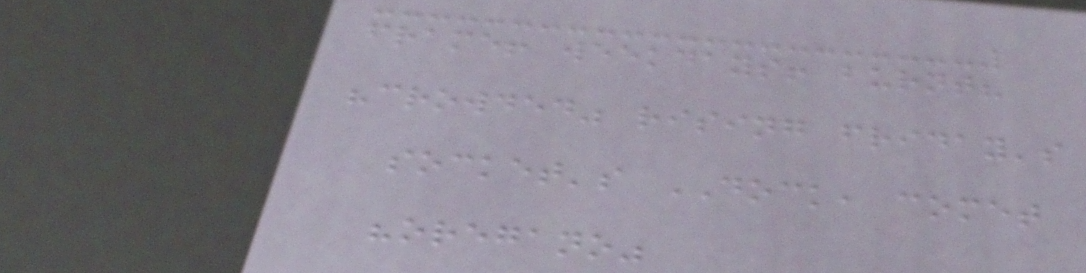frame! weekdays! burnt?
"crowded" rising friday's
socket's DOCK, comet
"oregano"
